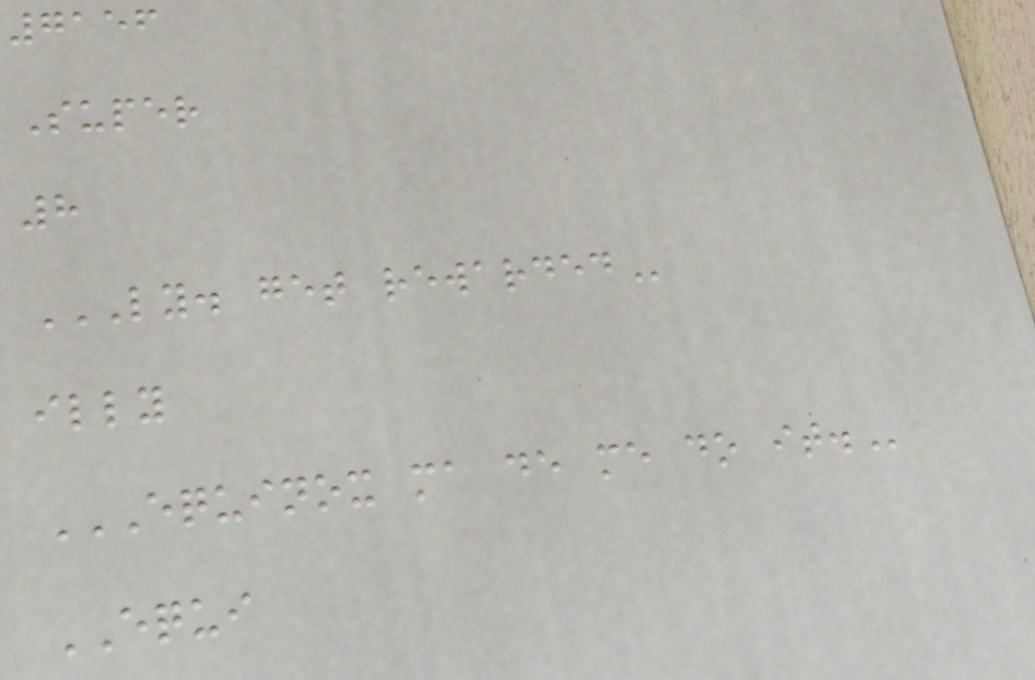7156
Super
8
LY. GET REWARDED
illy
EQUINOX MA DE ME DO IT.
EQUI
